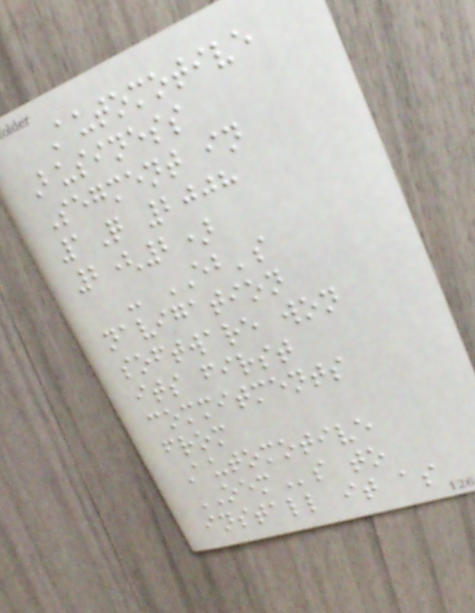Automotive
Business
Segment in
1Q 2008
2(2)
- EB's
navigation
software won
its first
commitments
from
Automotive
OEMs to
install it as
